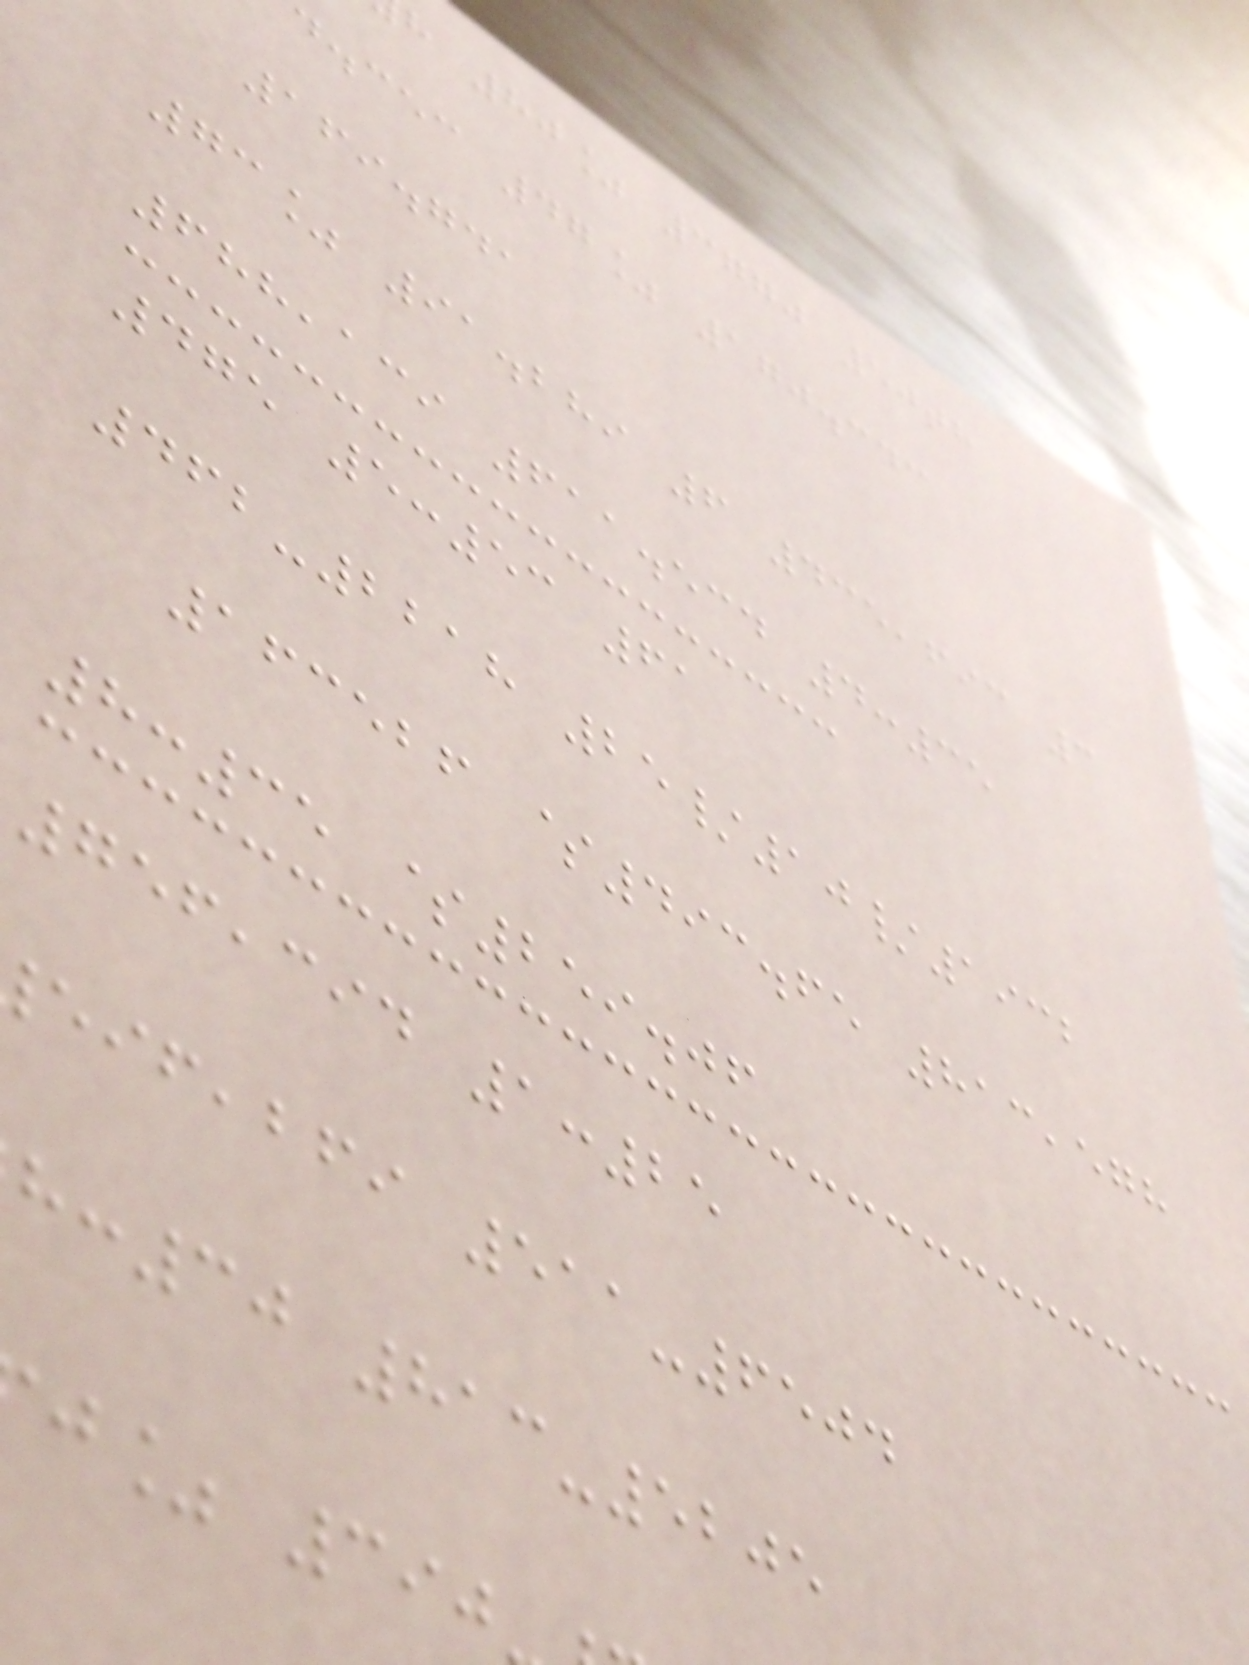h 80% 3770 50th
d.cec 47% 170.343
169.741
73% 91.289 6 435,693 3
688,139 611.534 4:35
475 5:53 61
462-2218 25/10/1932
163526 $493.65 813,578
8:35 $259.06
756,394 1:25
,bfi 511-6504
:30 813-5205
j% 390
